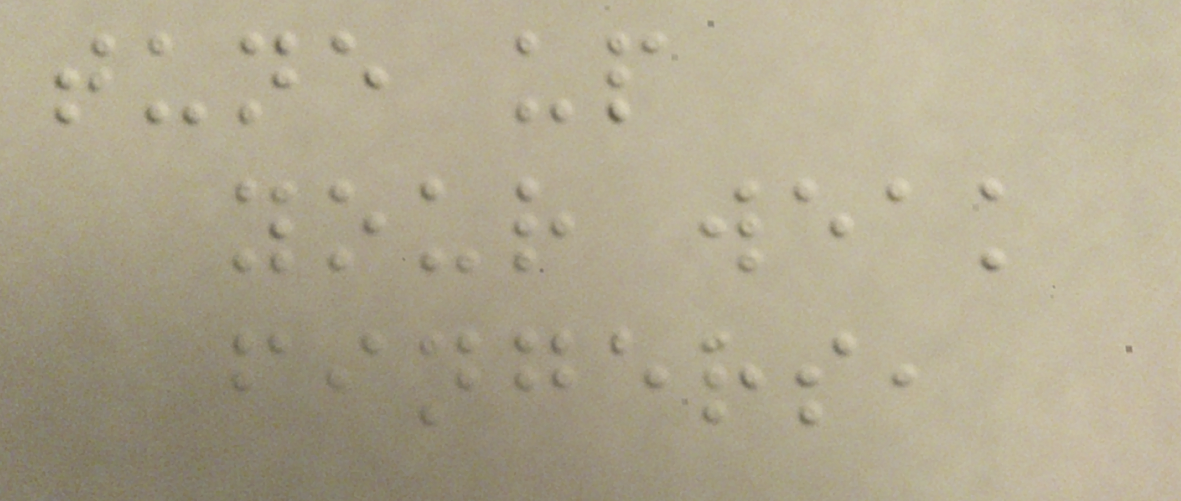tune up
your weak
fingers,
